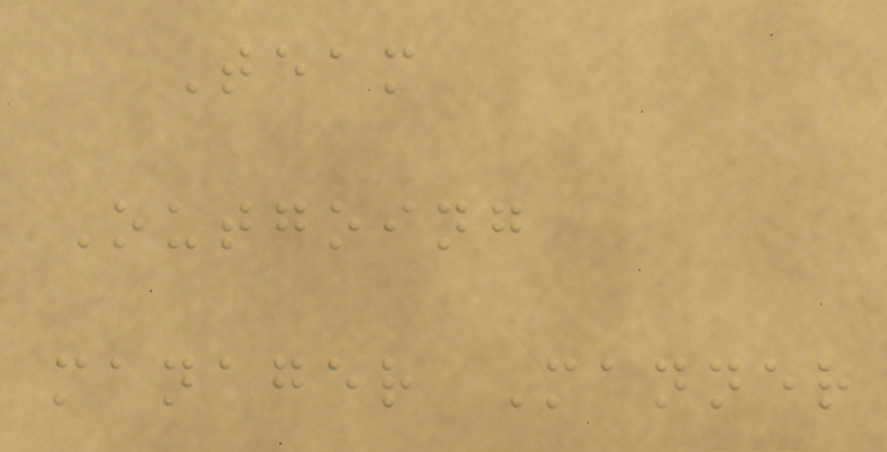Team
Outgoing
manager Manner
